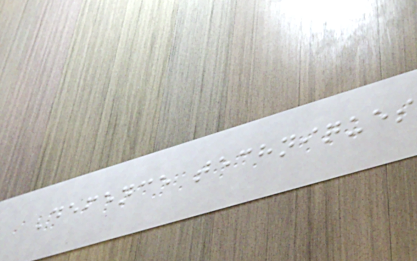Defence techniques
